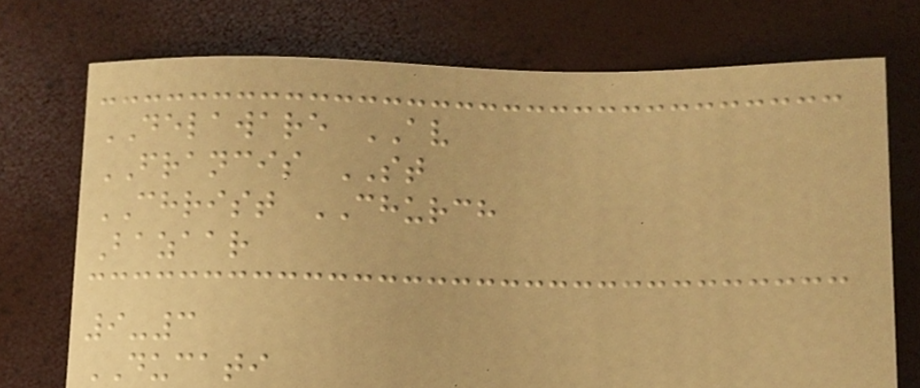DELAWARE AV
FRANCIS ST
CHRIST CHURCH
Bazaar
9-3
DUCATI
